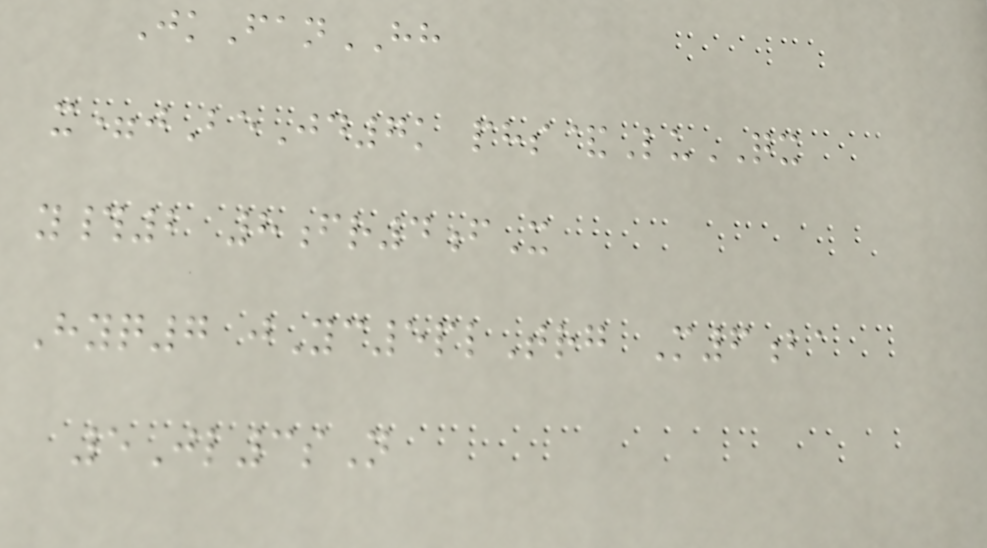JkFanHH
x=jBeJd7k phs&LuQX
y#2 8fr4fX
Hyq7 jYc5plTrg M6ba
5Jl3sN
